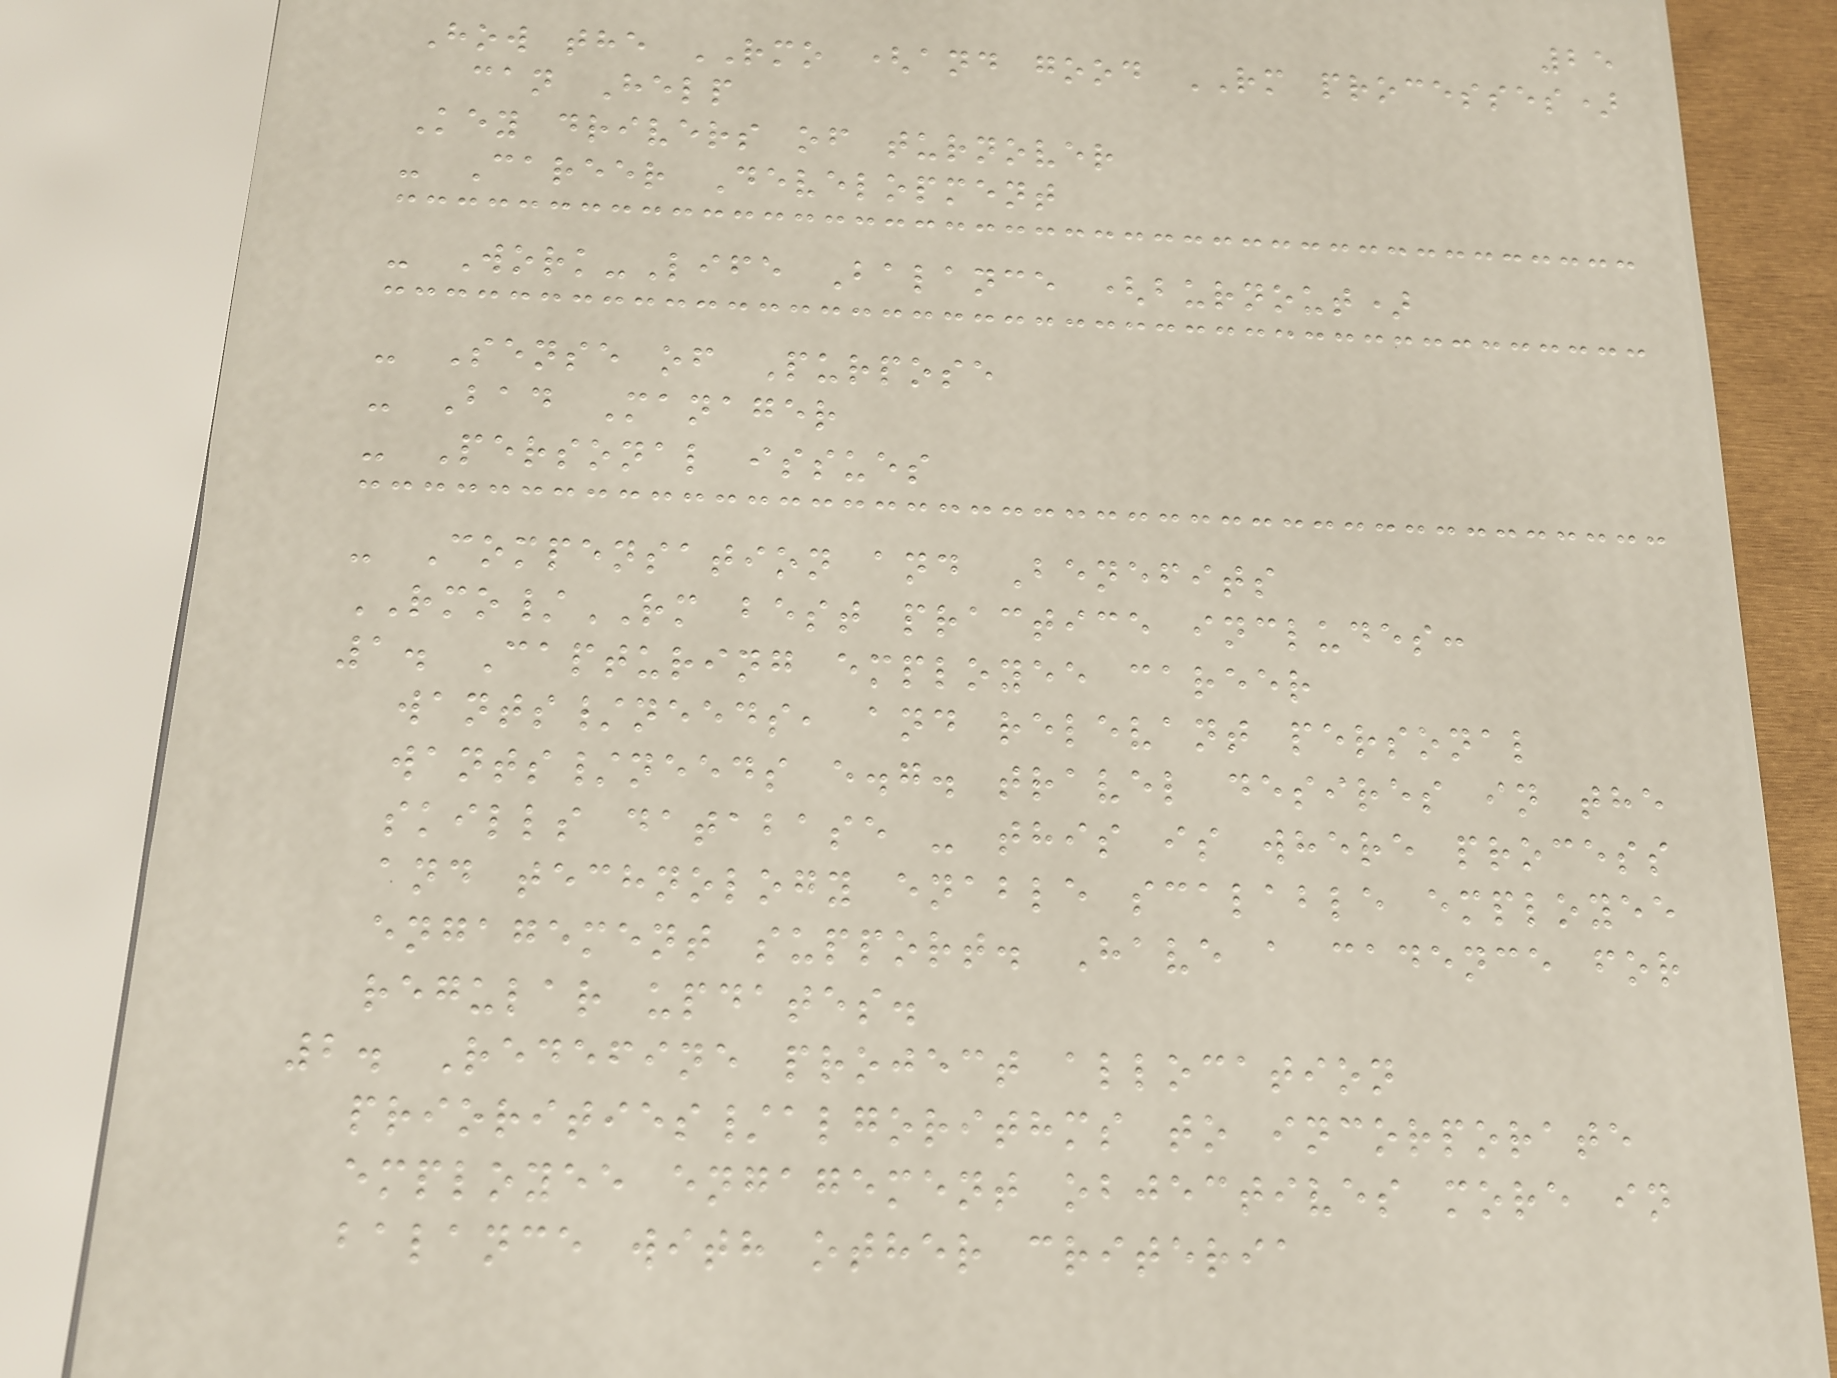25
How the RMO (and good RM processes)
can Help
Key drivers of turnover
- Career Development
- Work-Life Balance (burnout)
- Sense of Purpose
- Bad Manager
- Personal issues
- Compensation and Benefits
RMO/RM best practice includes:
1. Capturing employee career
wants/needs, and relevant personal
wants/needs e.g. travel desires in the
skills database - this is where process
and technology enable scalable employee
engagement support. Have a cadence for
regular updates.
2. Redefine project allocation
priorities/algorithms to incorporate
employee engagement objectives more in
balance with other criteria
